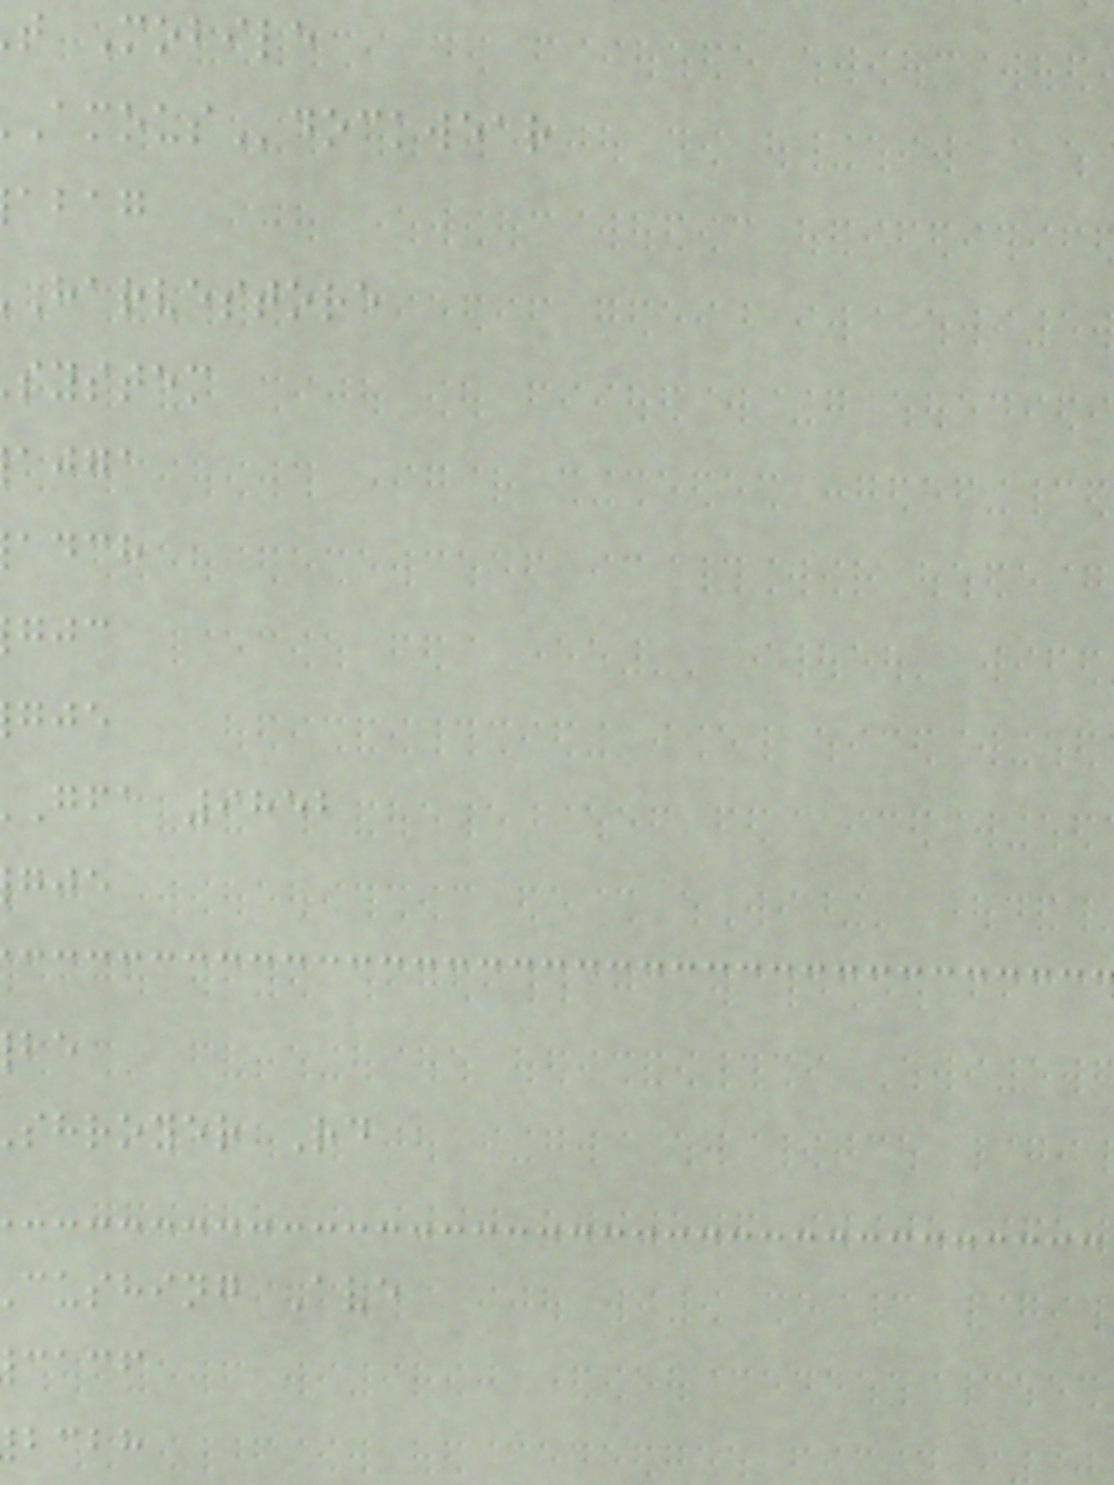t Mobile
dockwear
abag
harvestore
system
ajga
adch
gfa 9852
shroyer Rd
cushing Ave
cacf
bcbh
